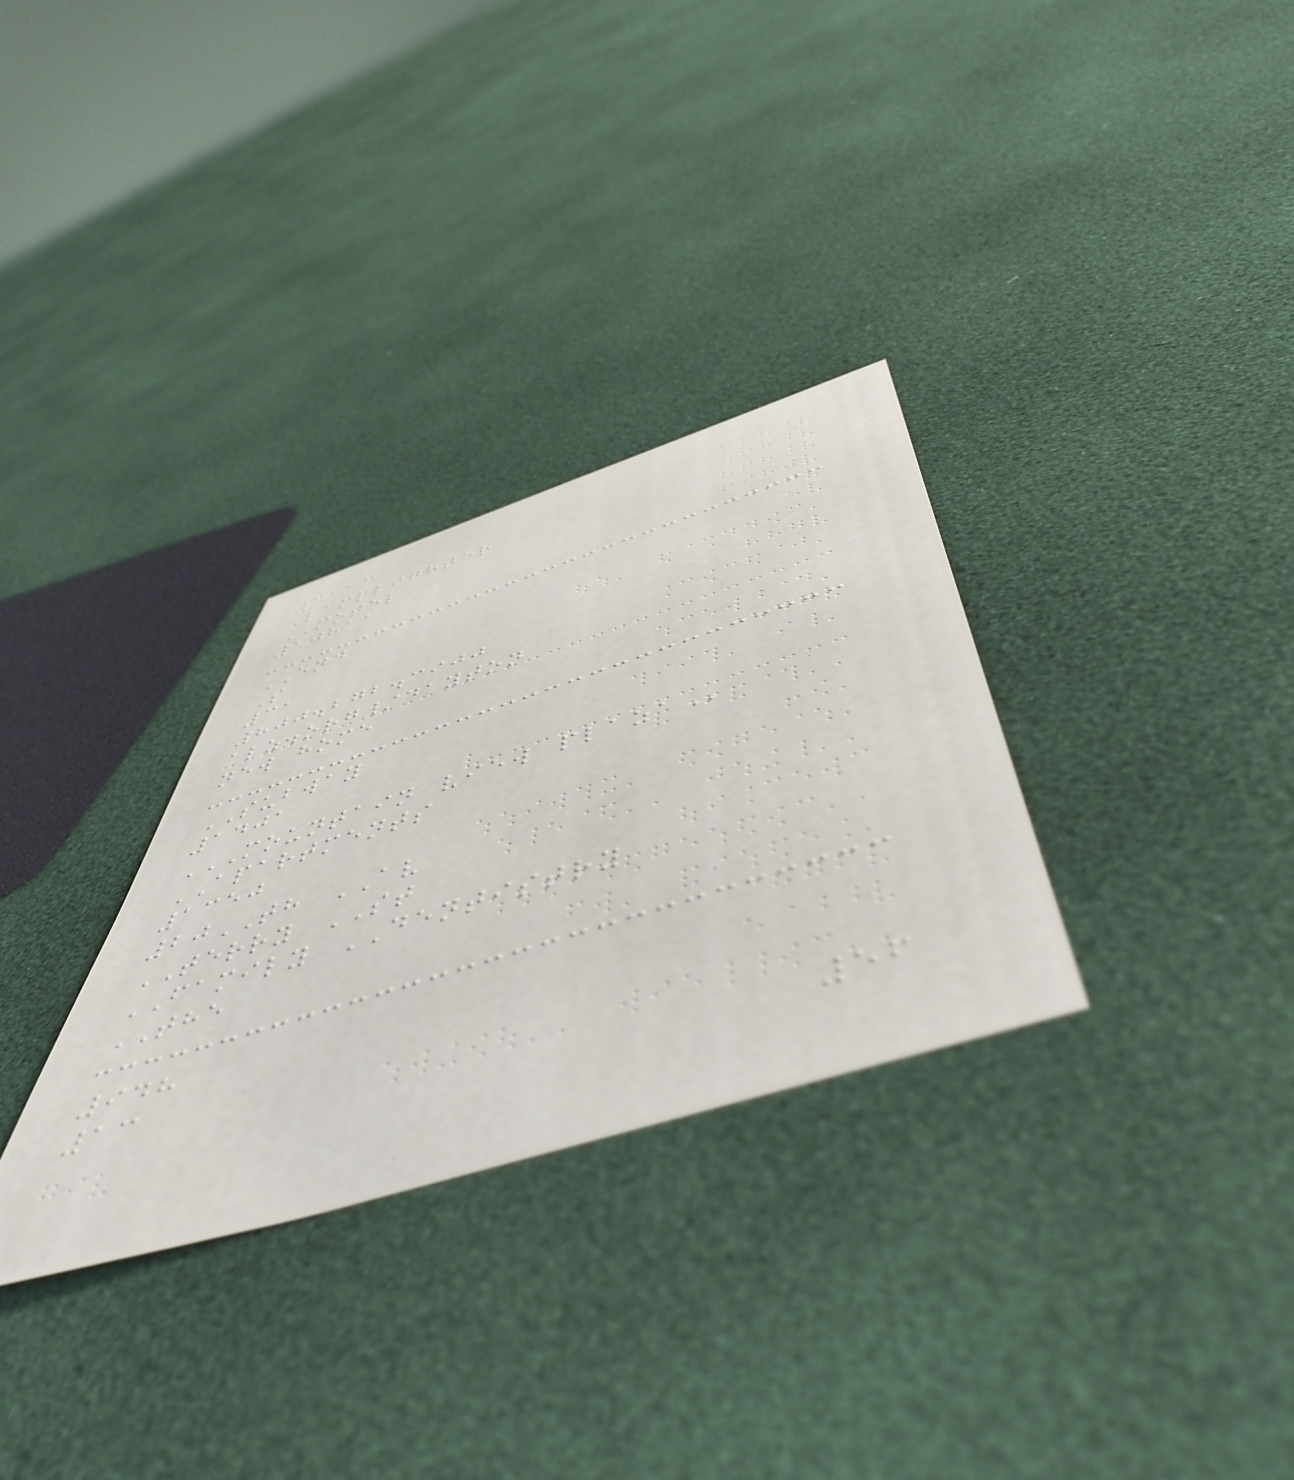4113
Lamplighter
MOTEL
10811
END
S
31
800.272.3900
alz.org/dayton
new home
SUBWAY
1401
MOUNTAIN VIEW PLAZA
APARTMENTS
1350
20TH AV
TERRY ST
FAMILY DENTISTRY
THE
948
13
56
